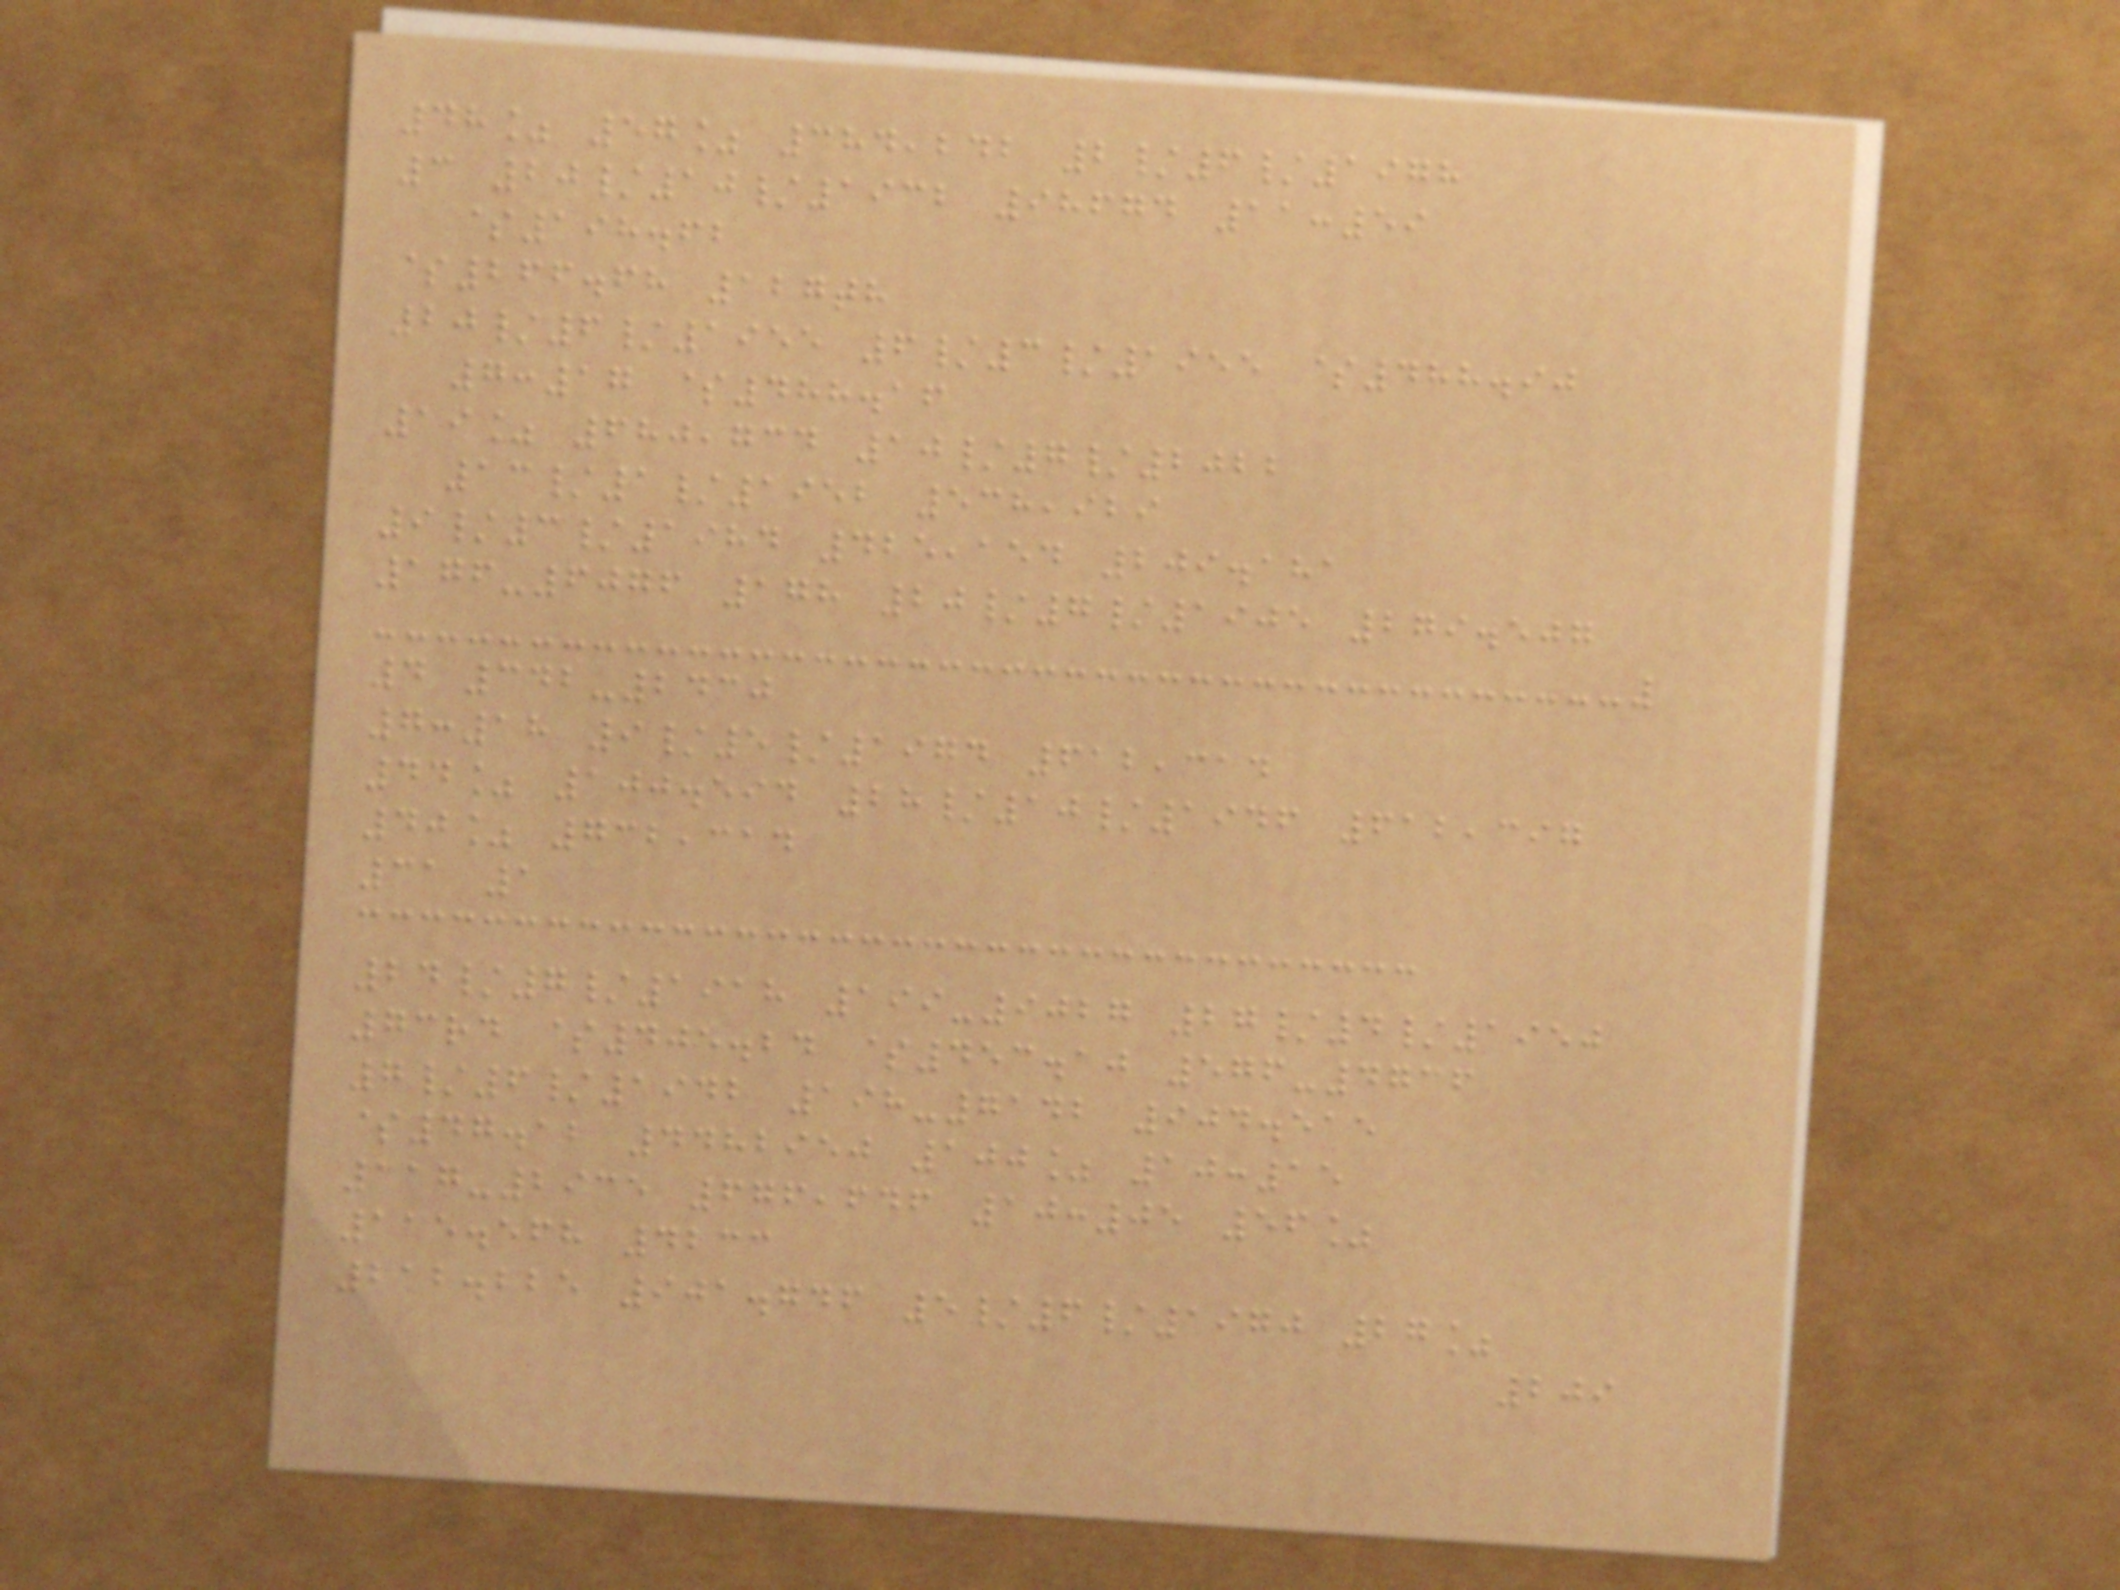48% 57% 384,242 2/6/1978
3 20/10/1932 98674 11:59
$198.62
$266.68 127th
20/6/1955 6/3/1955 $488.90
7:17 $488.16
19% 680,734 10/7/2022
13/1/1952 538,929
9/3/1984 425,154 209.181
176-6076 178 20/7/1905 279.507
4 342-2430
7:18 9/5/1974 612,314
44% 100.594 28/10/1946 612,397
40% 732,314
31 1
24/7/1918 199-9027 27/4/1950
73rd $405.24 $453.10 576-4736
7/6/1942 198-7142 904.515
$47.12 4482950 100% 10:15
117-2935 676,646 10:05 56%
115.568 4233
212.225 901.746 5/6/1970 27%
209
